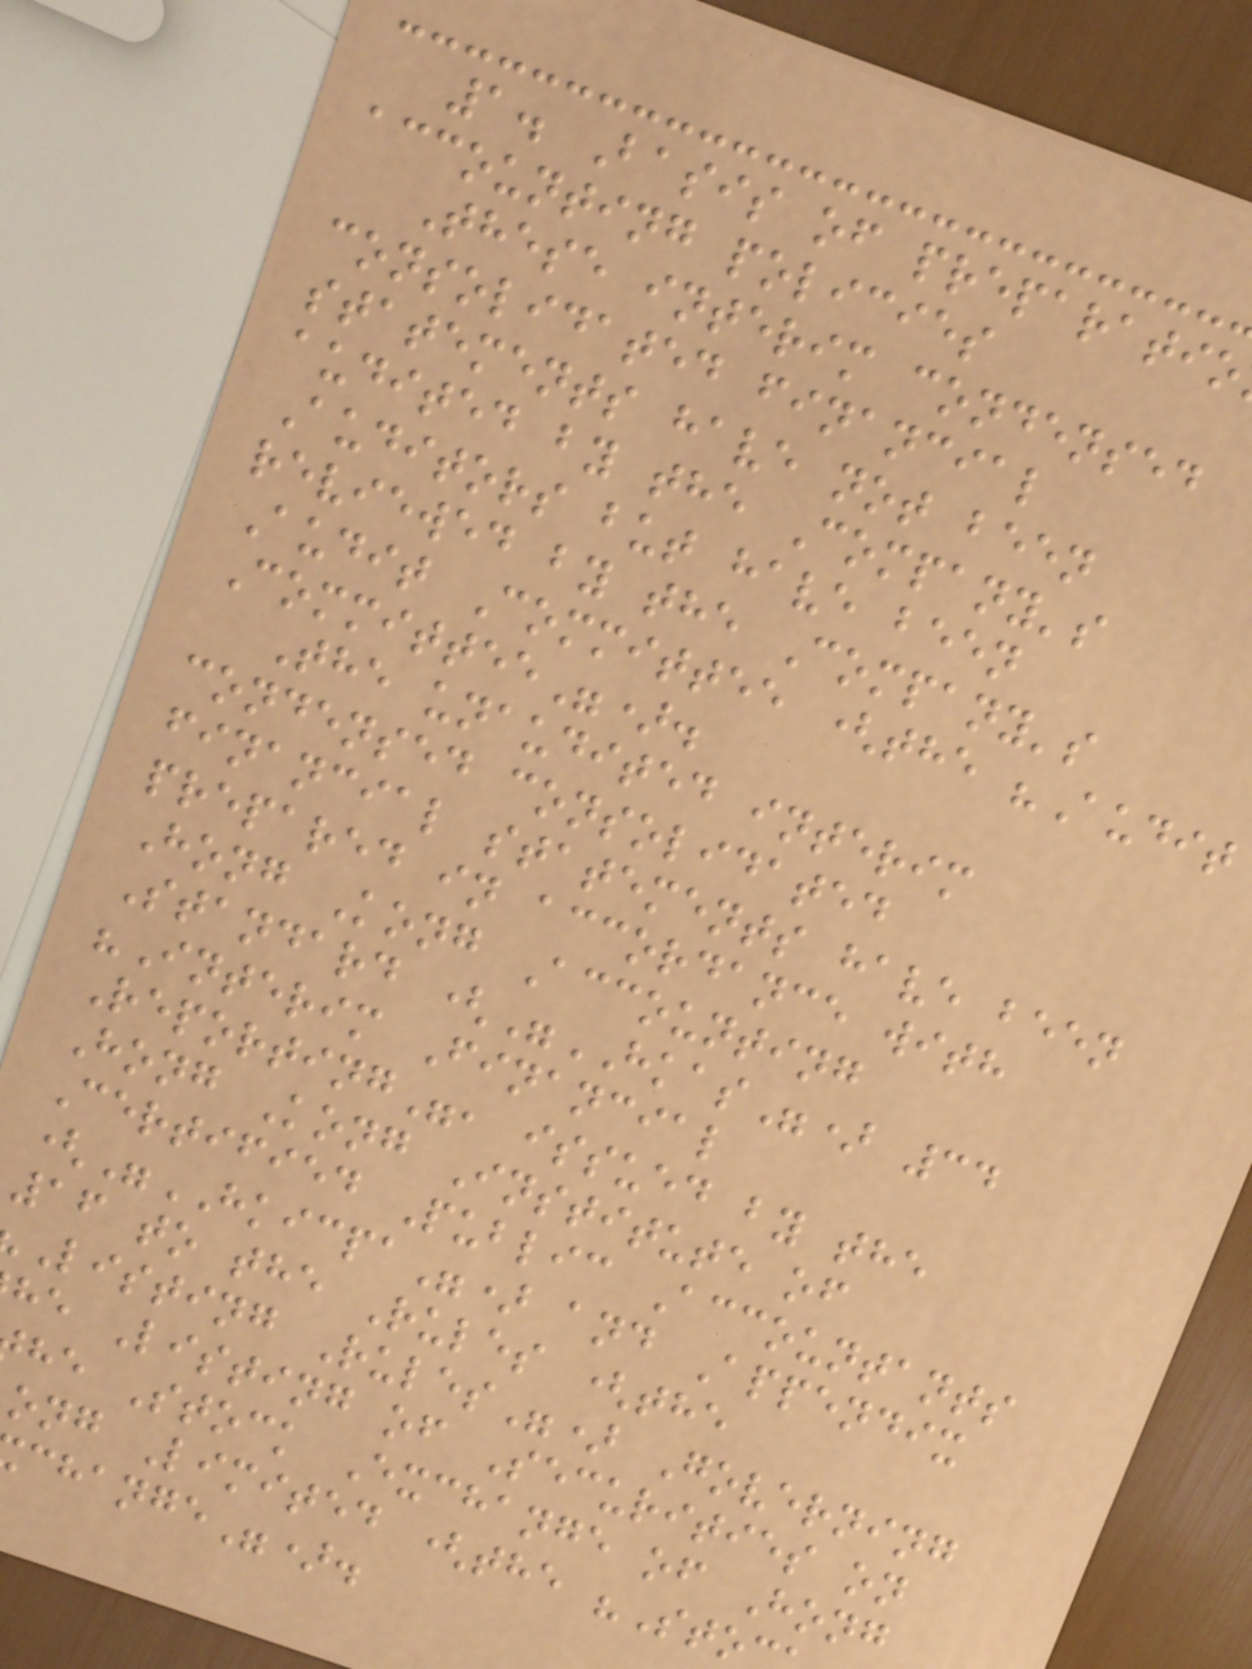1. Basis of preparatio
accounting policies
These interim condensed
consolidated financial
statements have not been
audited by the Company's
Auditors but have been
reviewed by the Company's
Audit Committee (the "Audit
Committee").
The unaudited interim
condensed consolidated
financial statements have been
prepared in accordance with
Hong Kong Accounting
Standard ("HKAS") 34
"Interim Financial
Reporting", issued by the
Hong Kong Institute of
Certified Public Accountants
("HKICPA") and Appendix
16 to the Rules (the
Listing Rules") Governing
he Listing of Securities on
he Stock Exchange of Hong
ong Limited (the "Sto
change").
